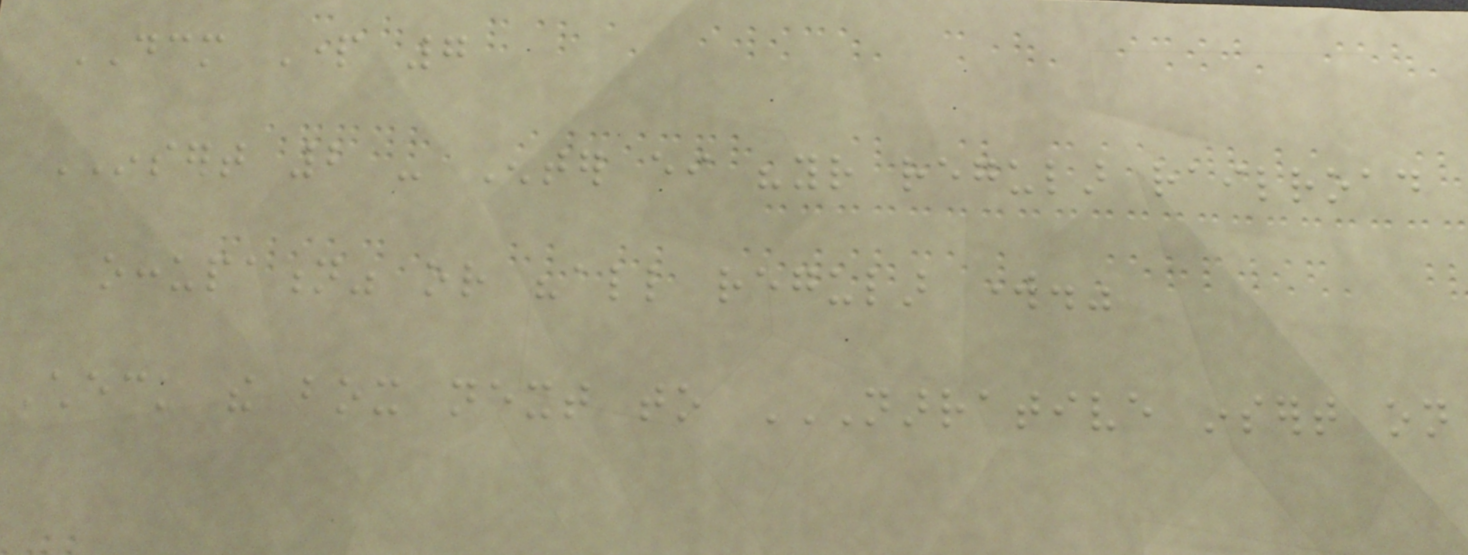DCM Part 7
INSERT 2 - Enter either "your regular railroad
occupation" or "all regular work."
Check the box next to NARRATIVE INSERT ON
